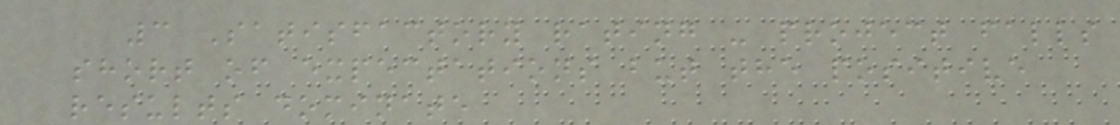3 Satisfactory rating - project falls
short of expectations but the positive
results dominate
